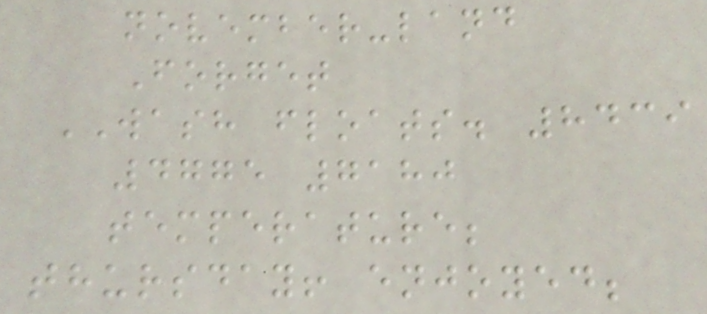november-land
Forget
WASH floats. 8439
4775 7180
temperature;
thursday! enjoyed;
